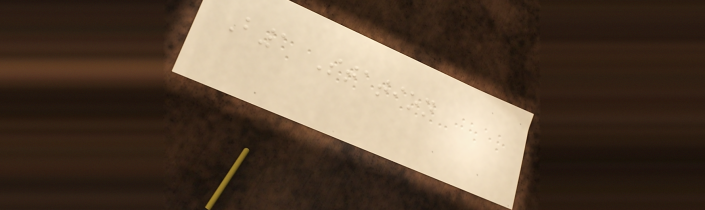B1 Station
